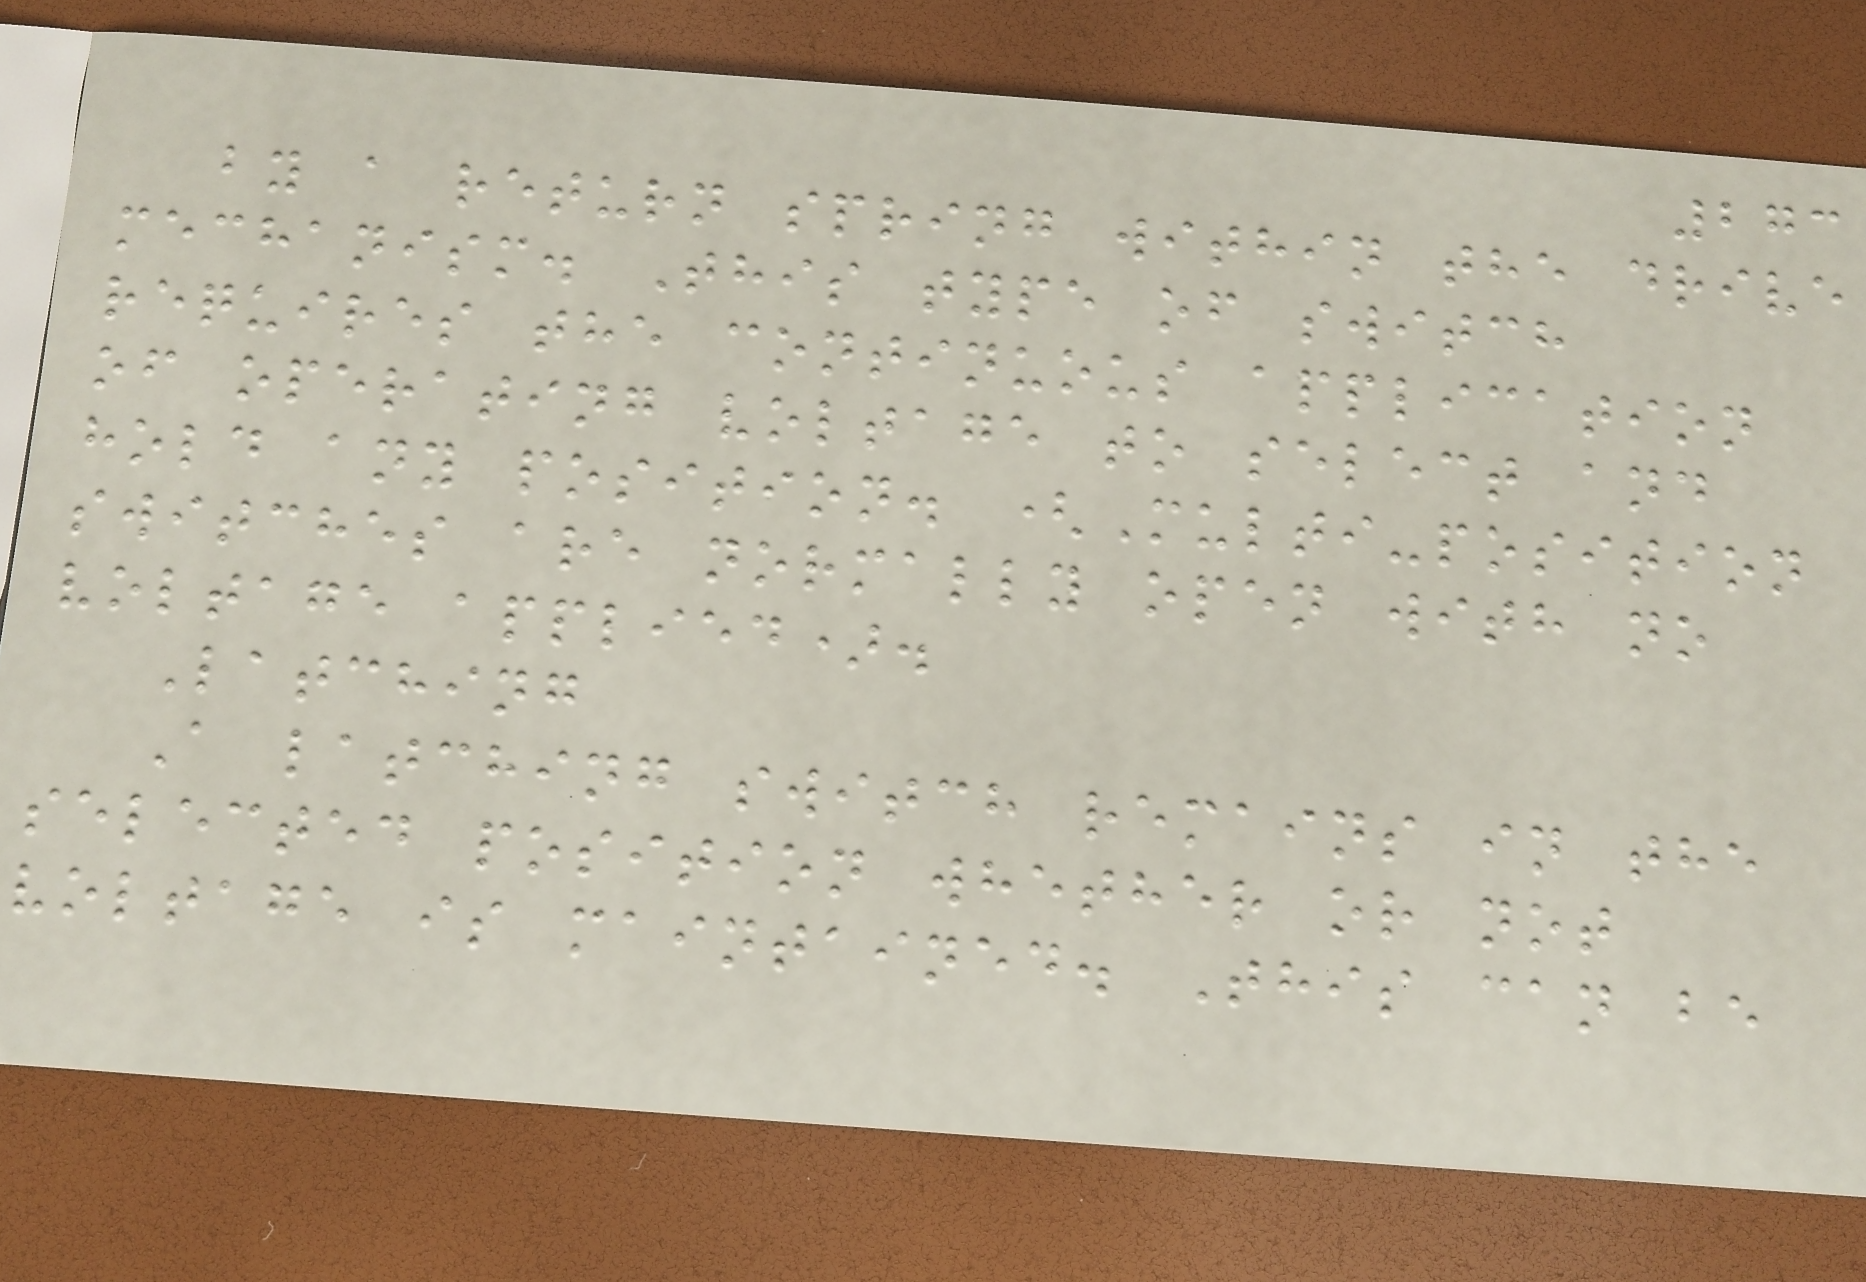273
by a return spring within the drive
mechanism. This type of switch
requires the continuous application
of operating voltage to select and
hold any position. (Multi-position
switches are normally open with no
voltage applied).
Latching
A latching switch remains in the
selected position whether or not
voltage is maintained. This can be
